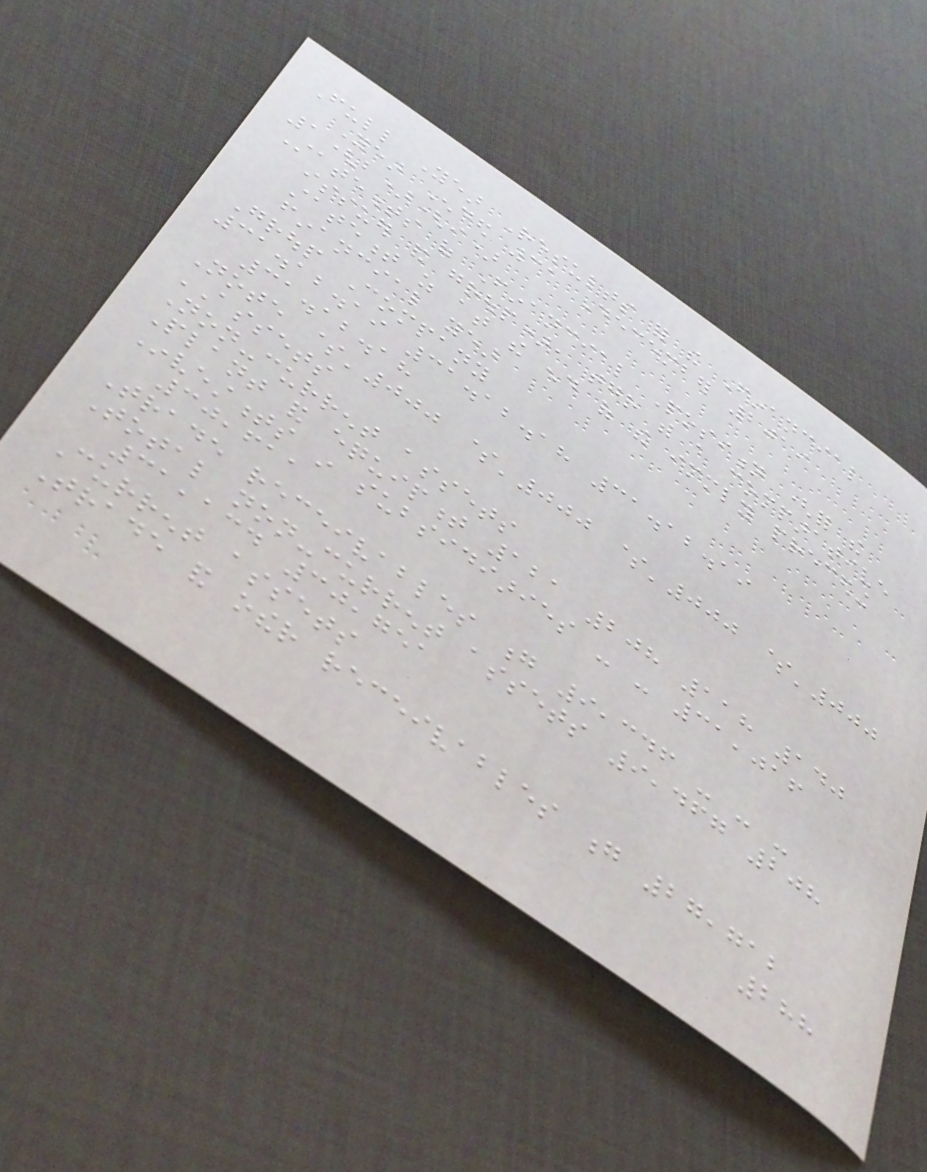Full Year Results for the Financial
Year Ended 31 December 2019
1(b)(i)
Statements of Financial Position (for the
issuer and group), together with a comparative
statement as at the end of the immediately preceding
financial year
Group Company
31.12.19 31.12.18 31.12.19
31.12.18
Note $'000 $'000 $'000 $'000
ASSETS
Non-current assets
Plant and equipment 121 208 118 140
Investments in subsidiaries - - 31,016
30,611
Trade receivables g 9,346 - - -
Total non-current assets 9,467 208
31,134 30,751
Current assets
Trade and other receivables g 27,712
288
